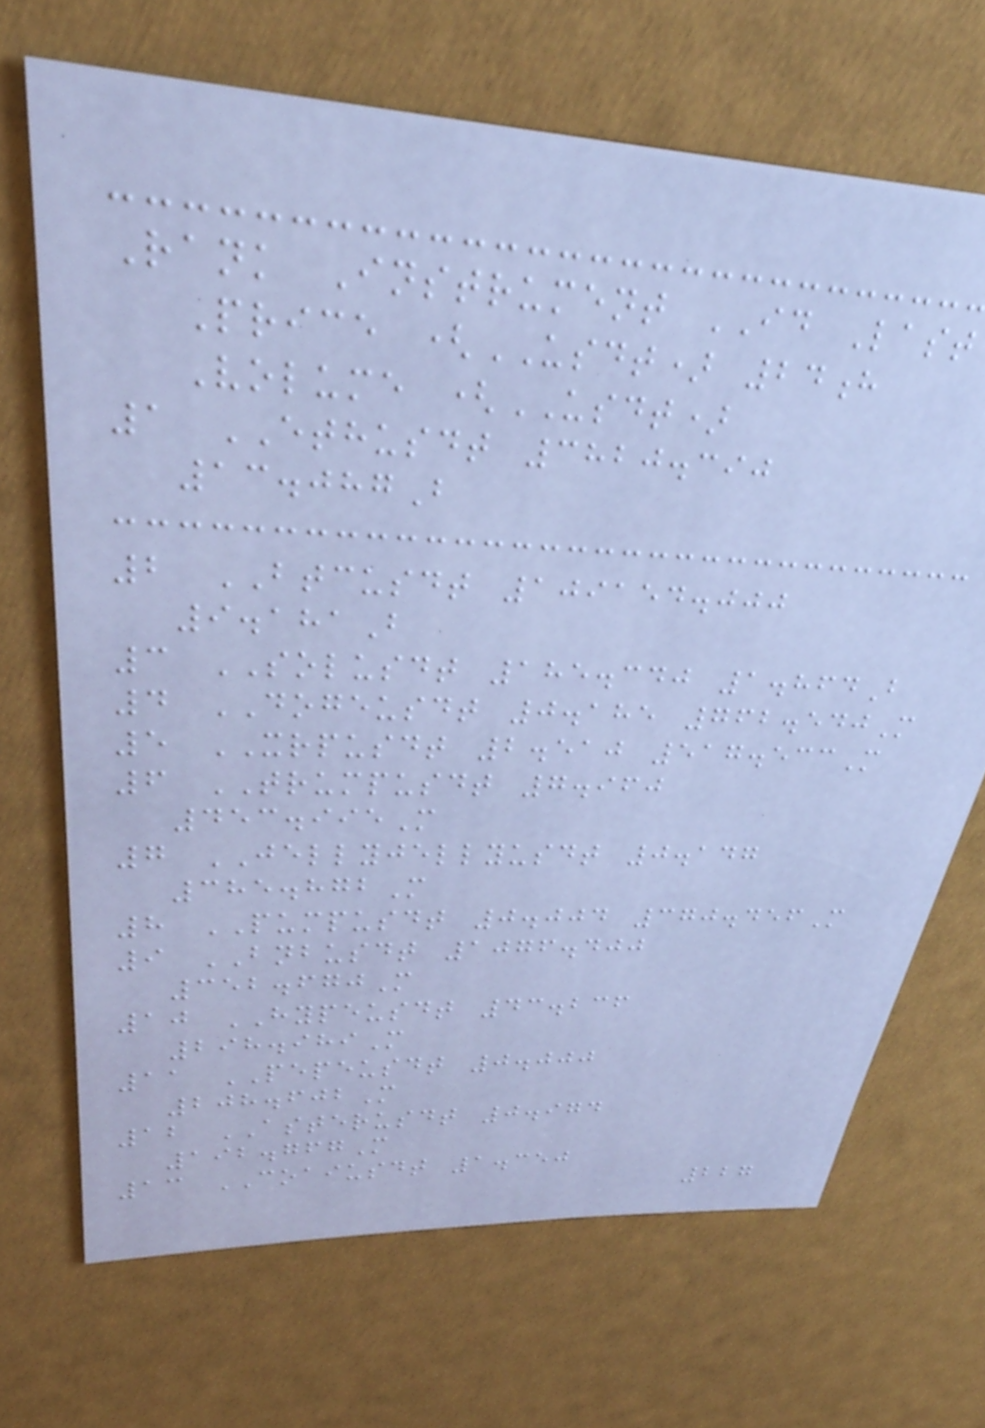Rank Instrument ID Last
Price (USDT) 24h
Volume (USDT)
1 ETHUSDT 3820.390
13.087B
2 BTCUSDT 109154.000
9.181B
3 SOLUSDT 185.340 1.864B
4 DOGEUSDT 0.185 762.540M
5 XRPUSDT 2.510 517.533M
6 TRUMPUSDT 7.960
453.995M
7 JELLYJELLYUSDT 0.147
385.872M
8 PUMPUSDT 0.004 370.456M
9 BNBUSDT 1076.400
352.670M
10 HYPEUSDT 43.236
298.989M
11 PEPEUSDT 0.000
208.602M
12 ASTERUSDT 0.974
192.767M
13 COAIUSDT 1.350
227
